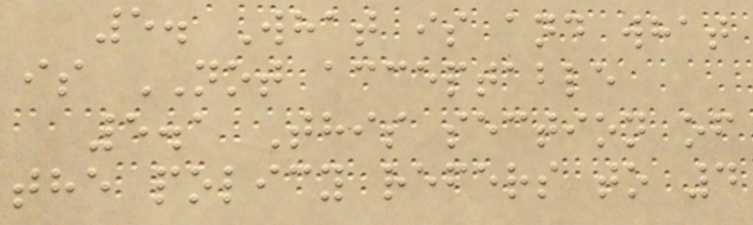5. What is and what
is NOT acceptable
5.1 This section of
the policy refers to 4
